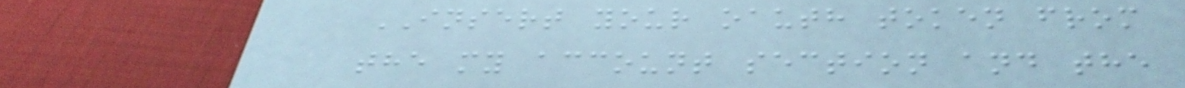INSERT your oauth token from
the my account section and the
